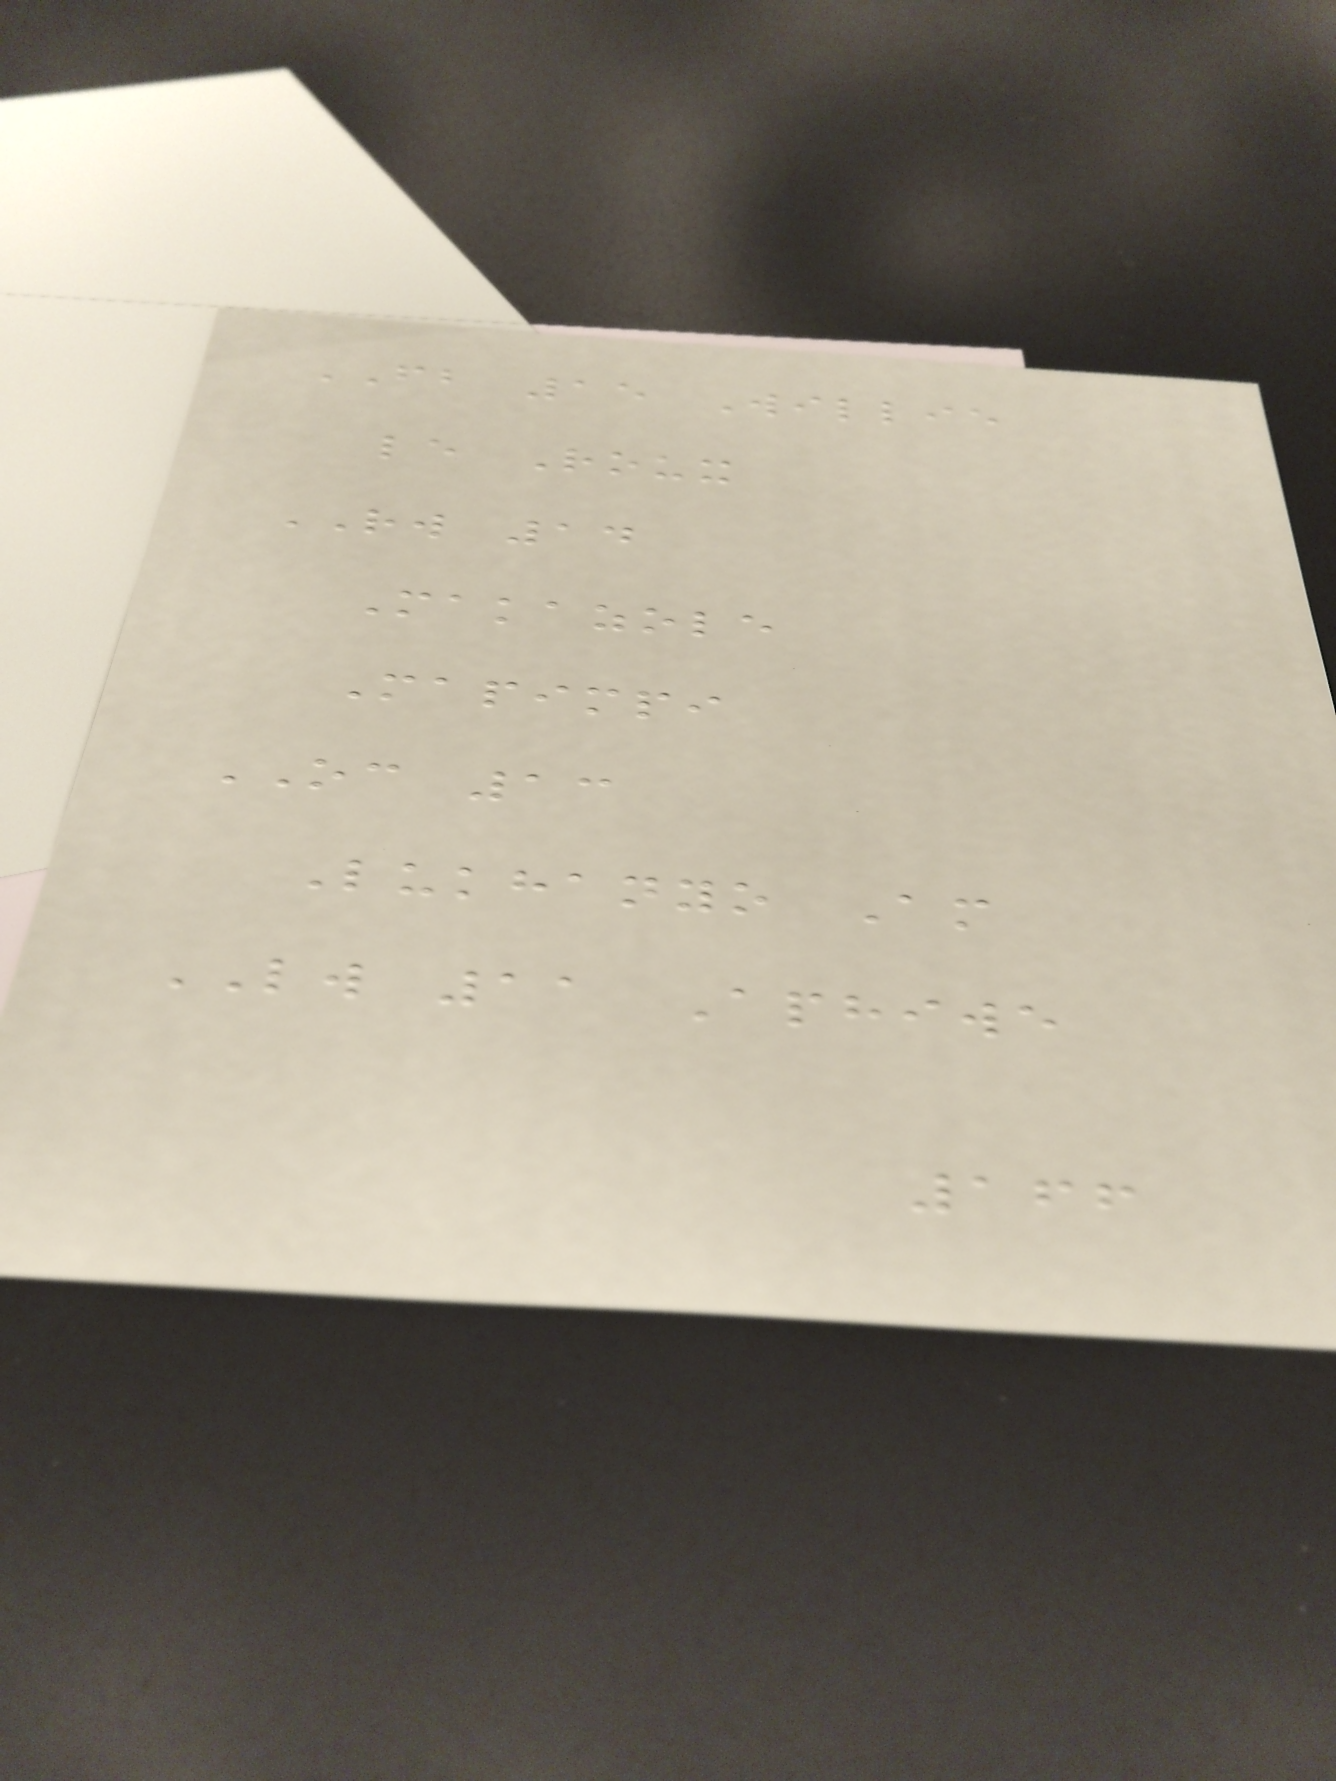FB 15 Willie
le Roux
RW 14
Makazole
Mapimpi
OC 13
Lukhanyo Am
LW 11 Aphiwe
166
